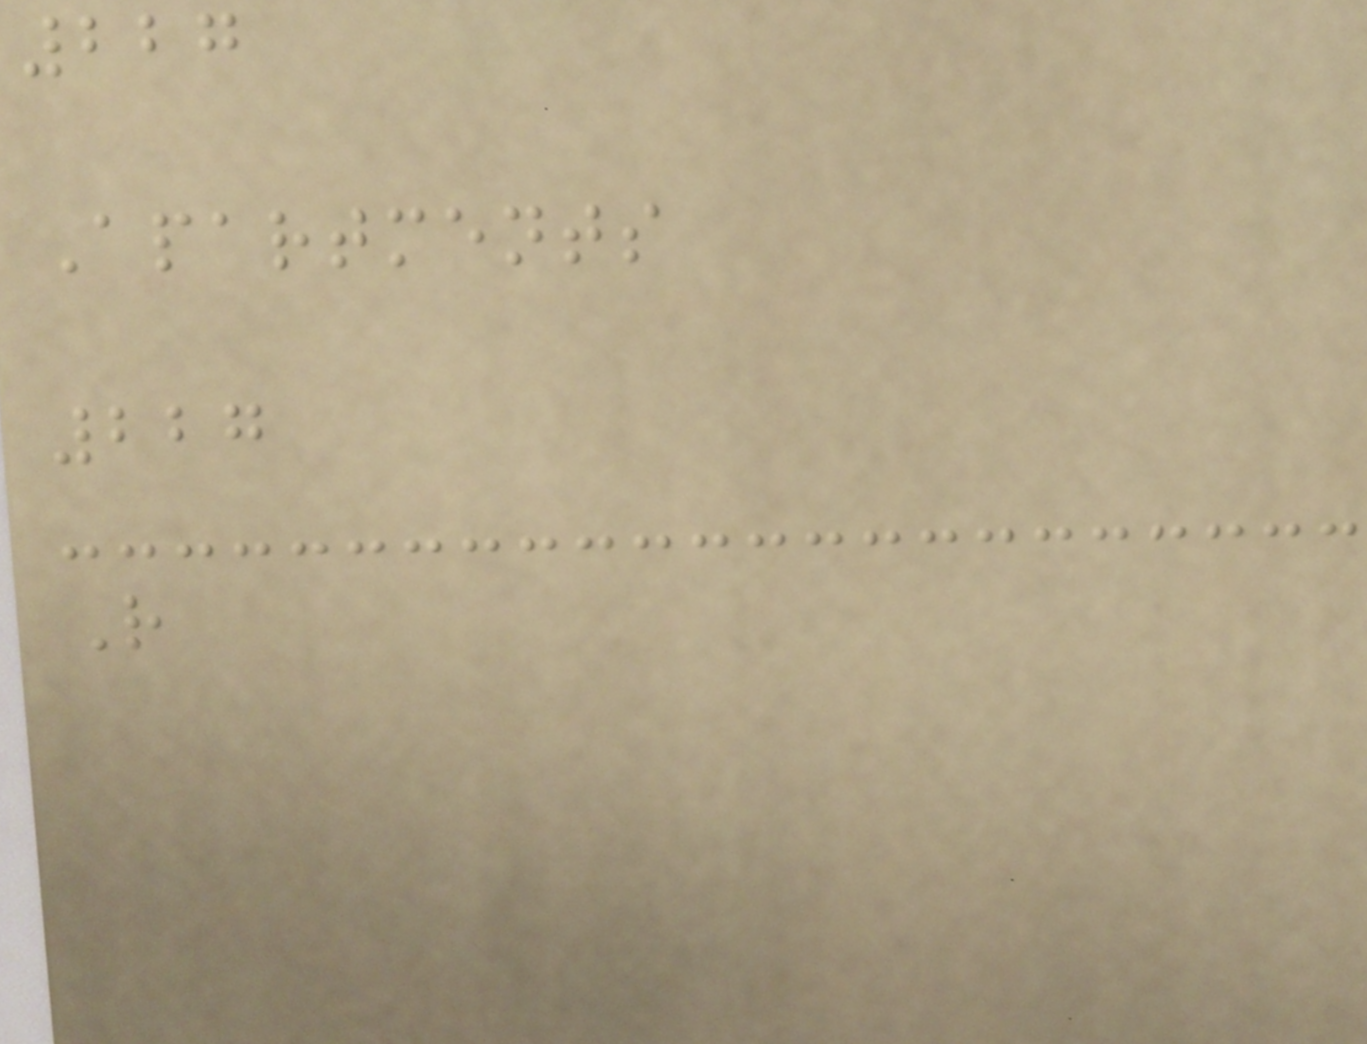227
Apartments
227
R
